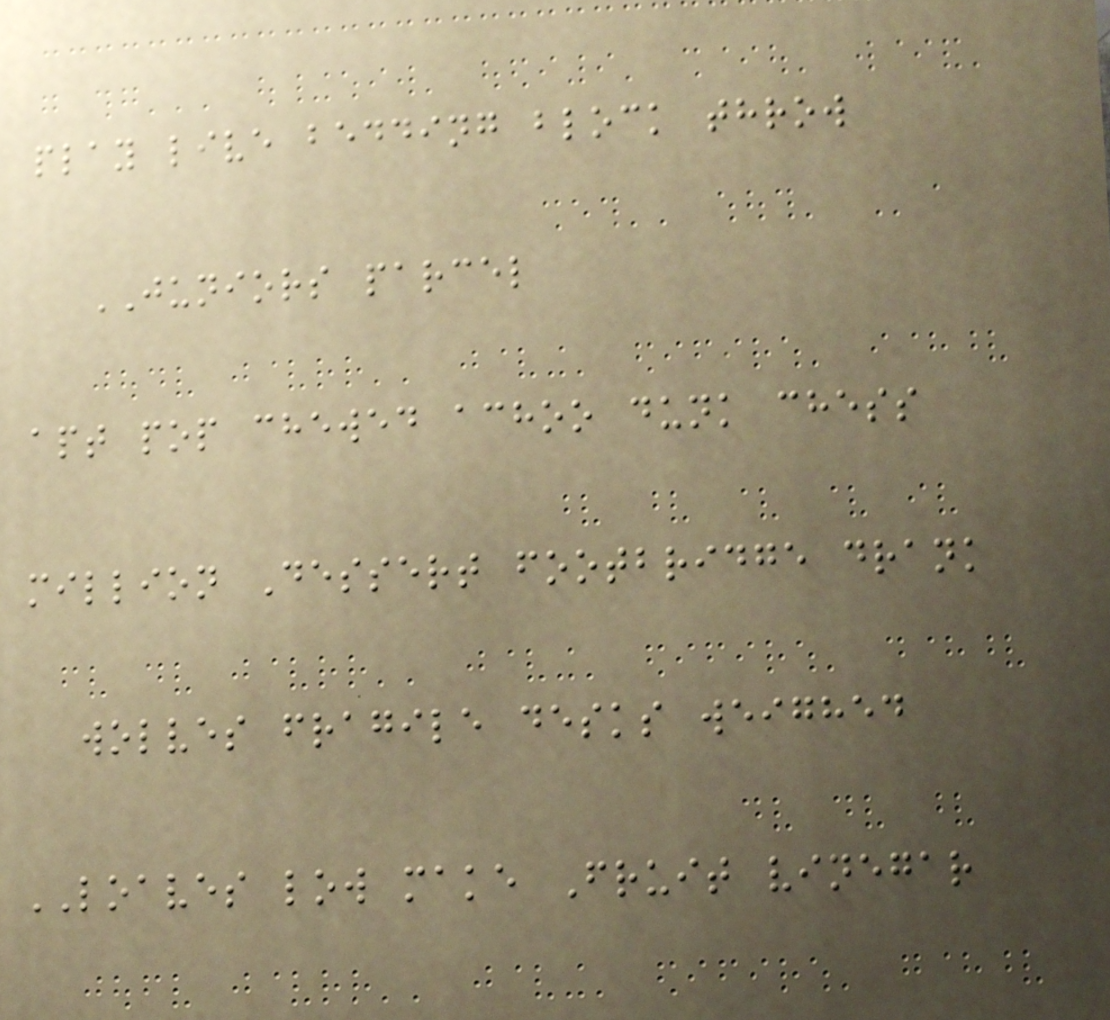play live bedding block throw
JUNIORS parcel
apt pop chewed achoo dunk chess
million Dessert footbridge drank
wolves fragile desks weighed
LOAVES low make Fruit vinegar
